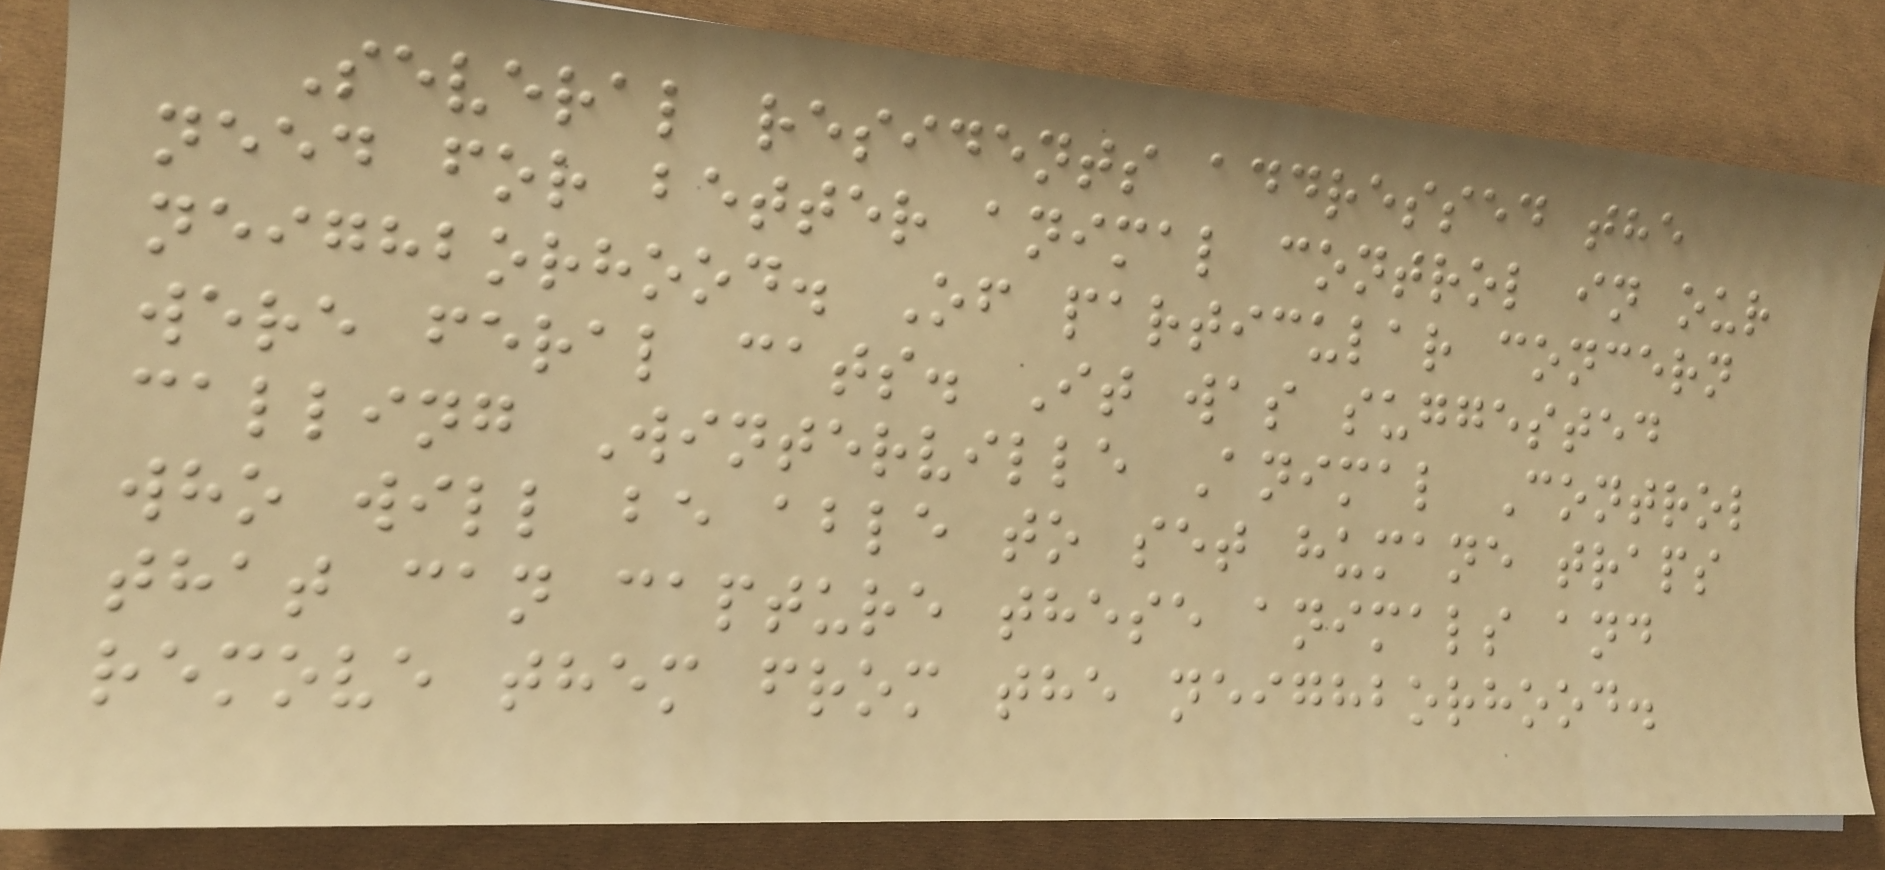Several residents addressed the
need for better animal control in our
neighborhood. Of particular concern
were feral cats. It was suggested
calling Winterville Animal Control
who will be able to set humane traps
that can capture these animals and
remove them from the neighborhood.
